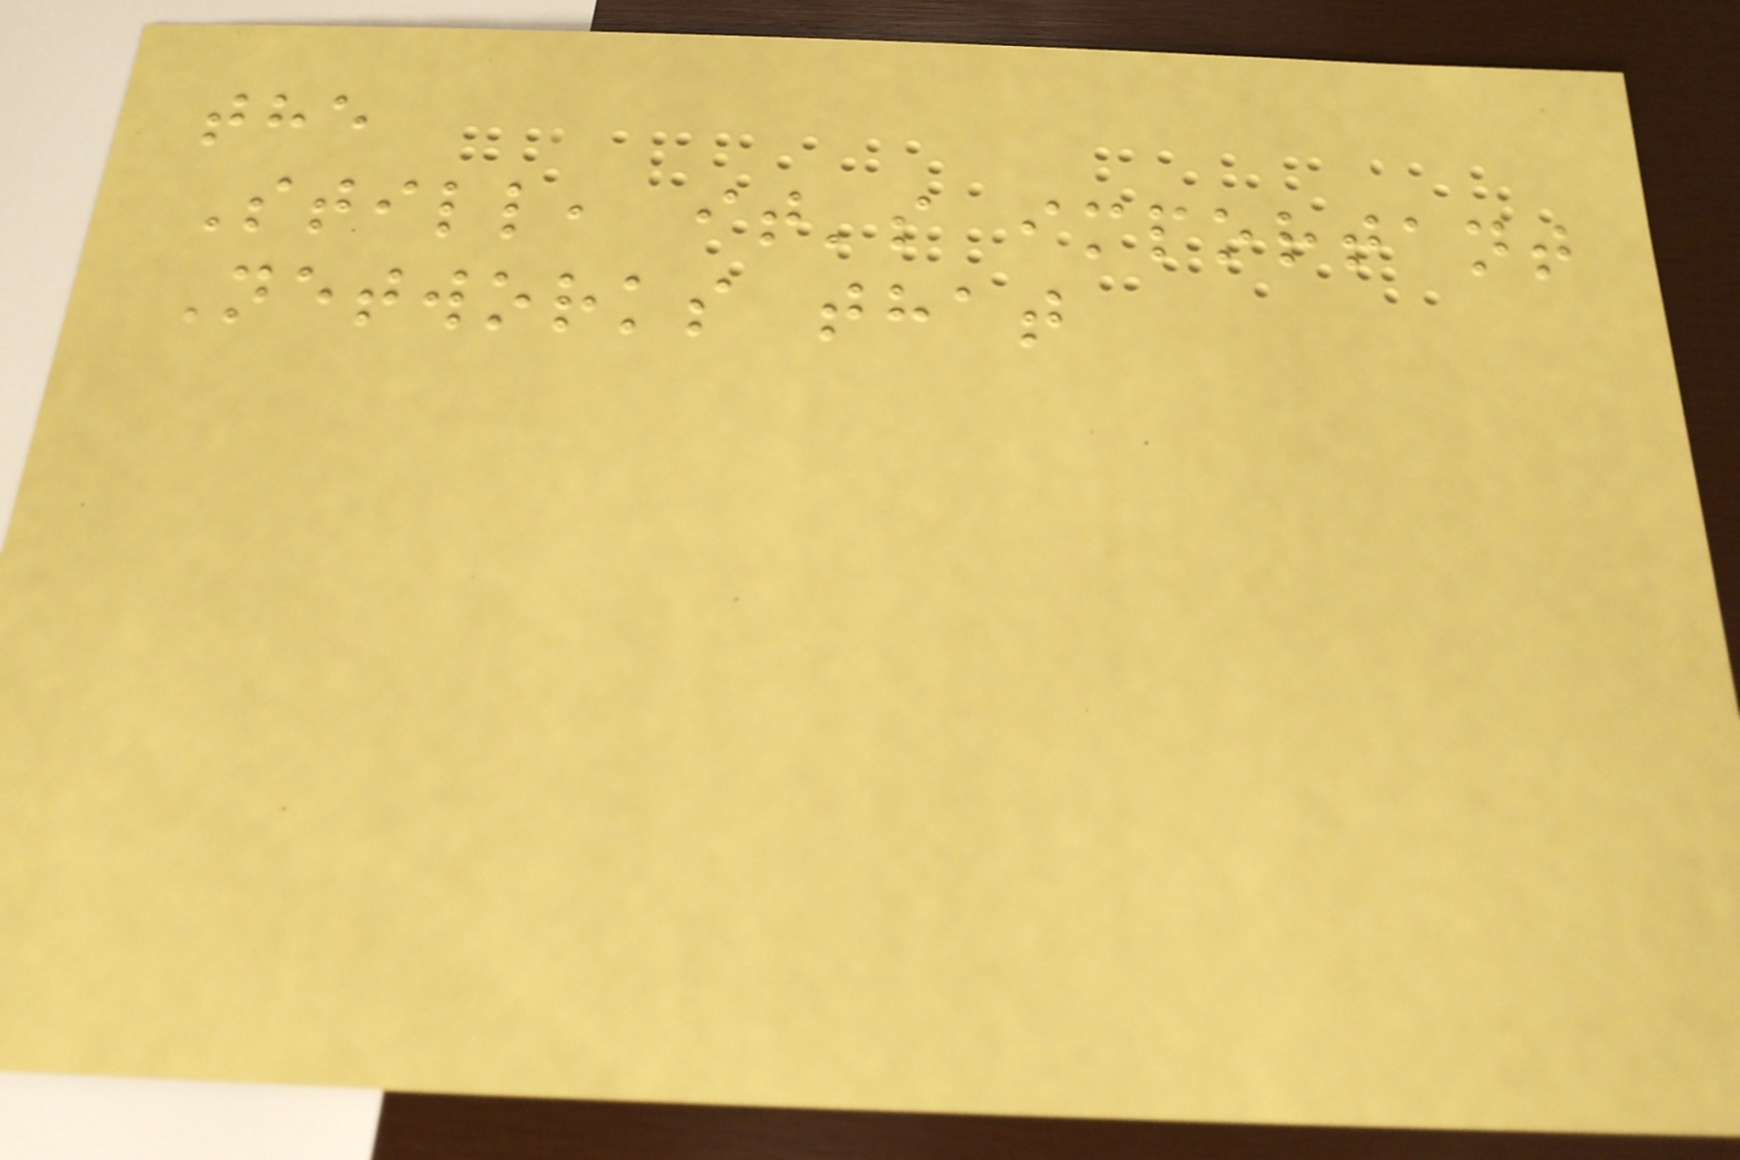the
Still, it's important
Networks that
